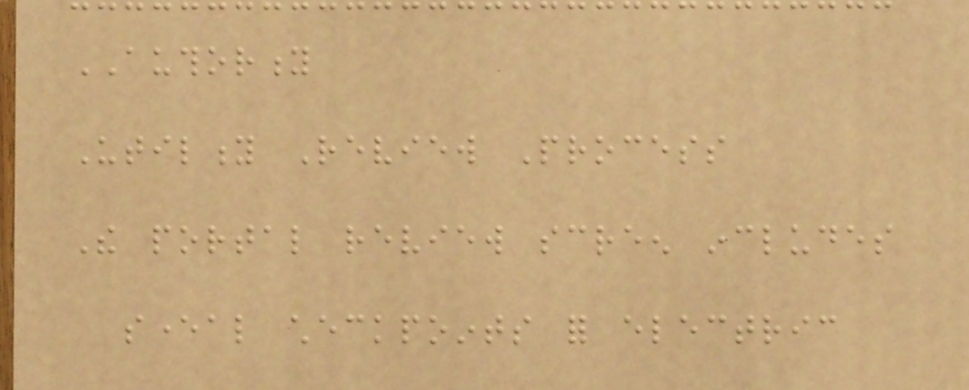AUTHORITY
Utility Review Process
The portal review screen includes
several checkpoints for electric
